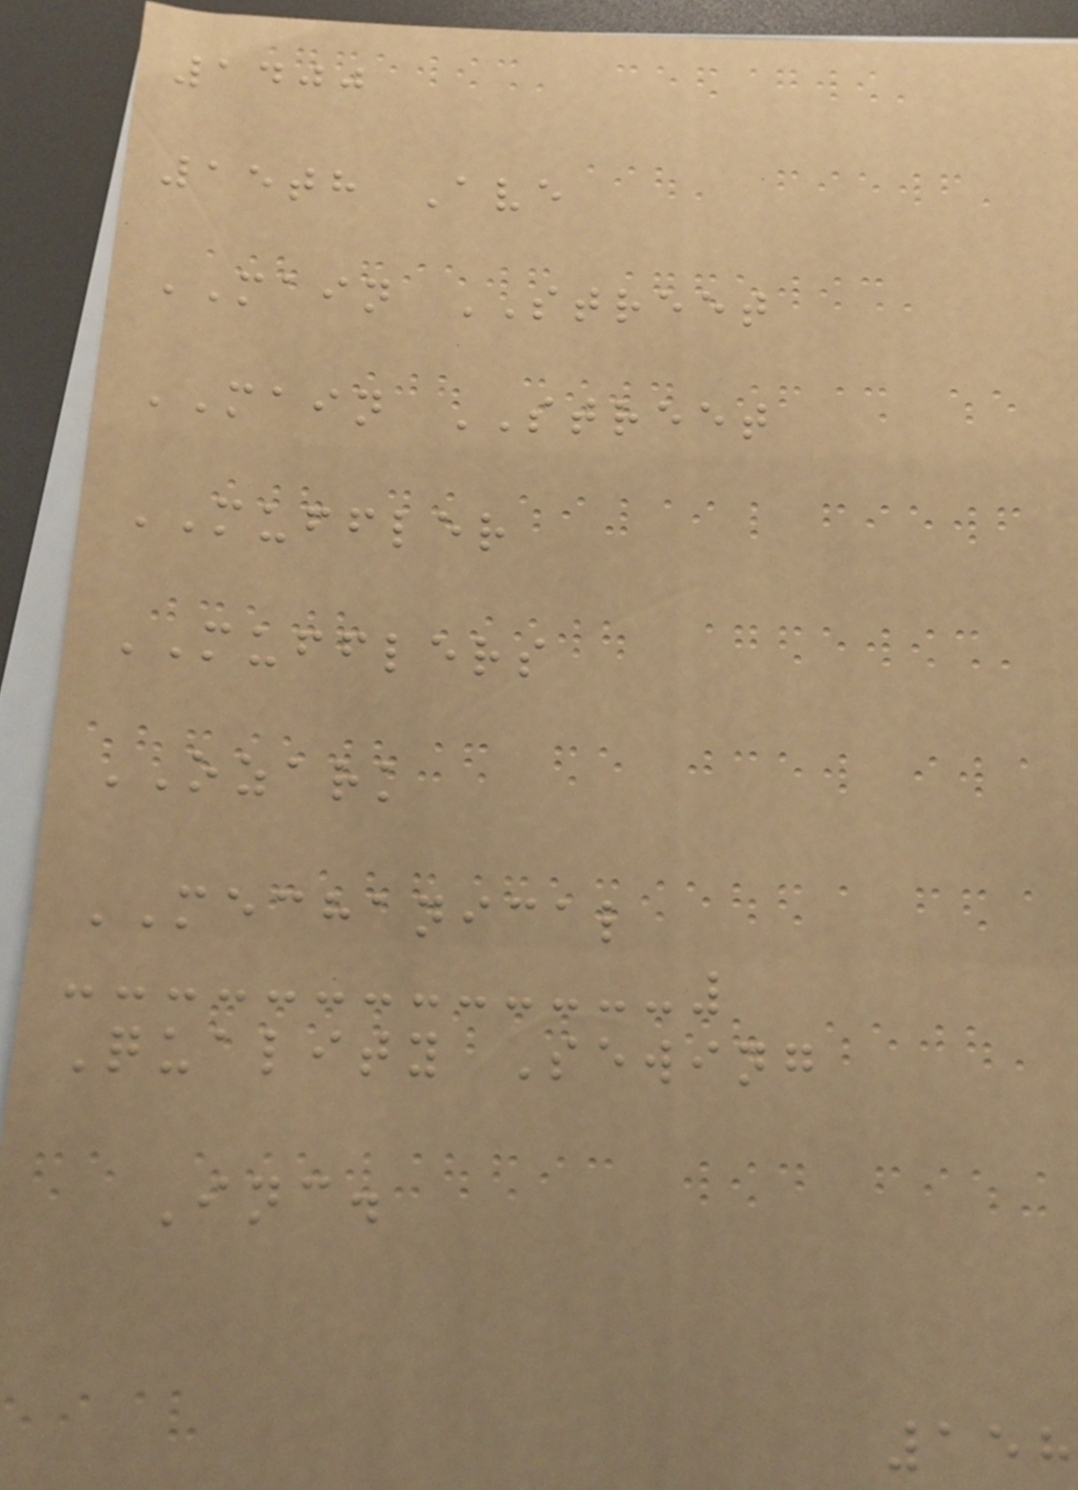1400
15th Ave
MAIN STREET
MAIN STREET
MUFFLER
MUFFLERS
OZARK
MECHANICAL
Quality Sewing
Inc.
158
